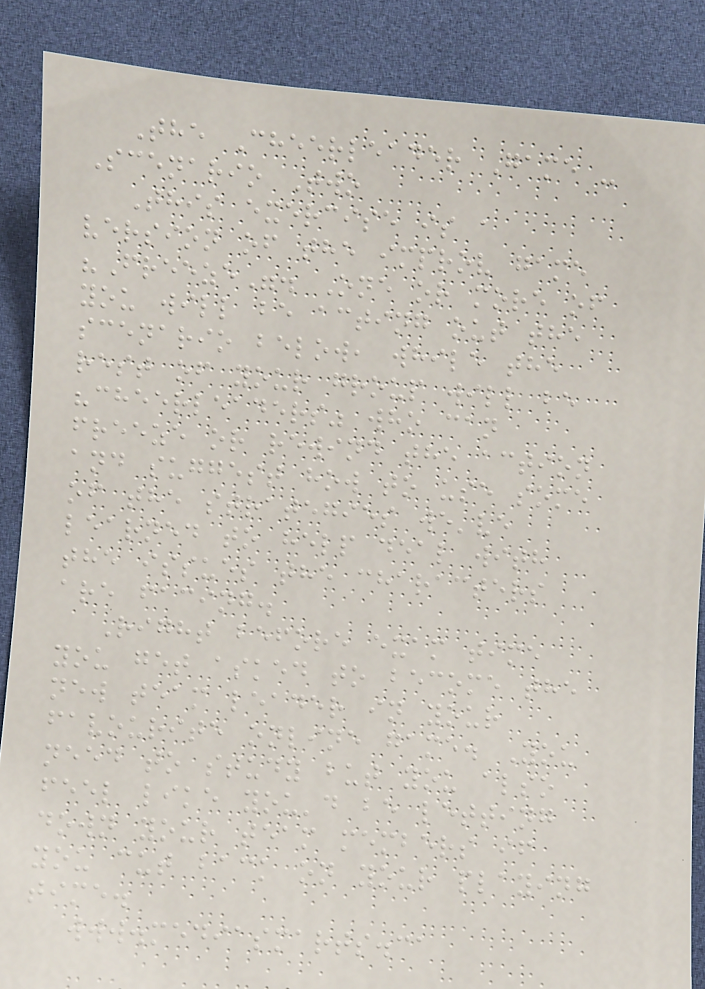The Cheerleader Game -
Scenario Two
This exercise is a
version of the improv game
"Freeze". One or more of
you will be acting out the
scenario below, while the
rest of your group will be
"cheerleaders" who can
freeze or rewind the action
and suggest how to use some
of the strategies we've
learned to help deal with
the issues the characters
are facing.
Right before exam time
you get asked to become the
new team leader in your
favourite online game. You
need to study but you also
feel like you'd be letting
down your team members if
you cut back on your playing
time.
www.mediasmarts.ca
